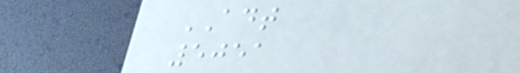ADT
5051
